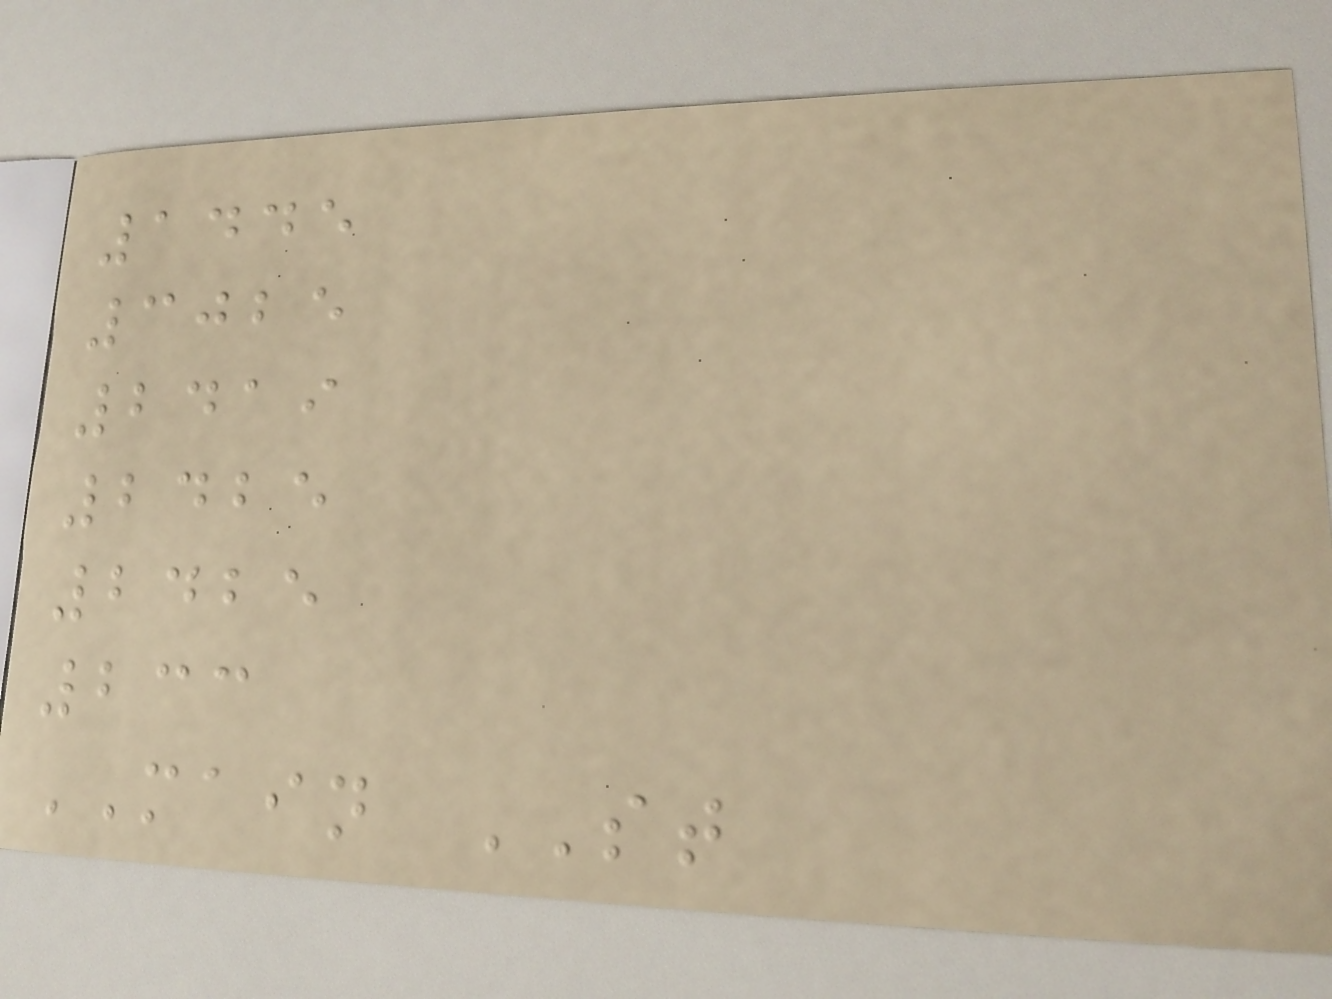1445
3025
2419
2425
2425
233
MAIN ST
